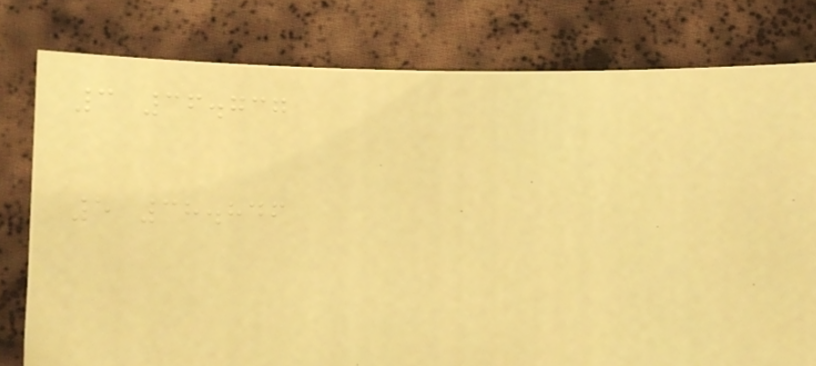3 36.737
5 38.846
